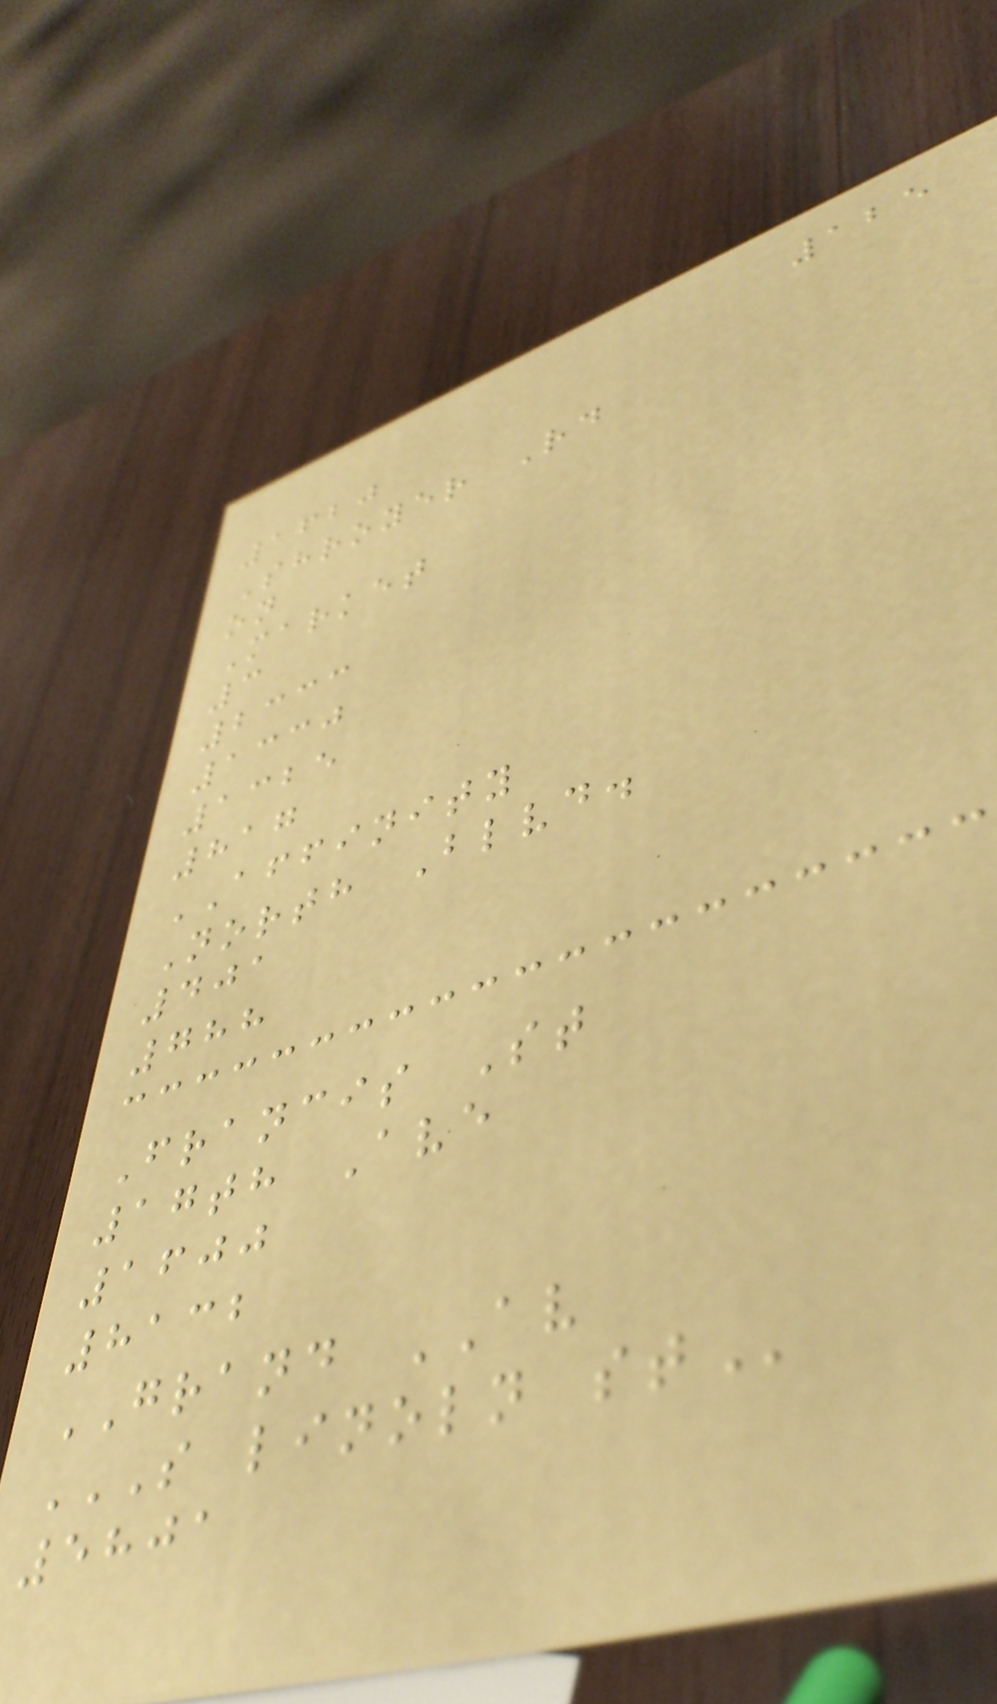125
1620
Shroyer Rd
on
Market
3
2333
1330
1325
817
AFFINITY
North Blvd.
401
788
Francis St
17th Ave
1600
8132
GRAND AV
S LINOLN ST
5801
